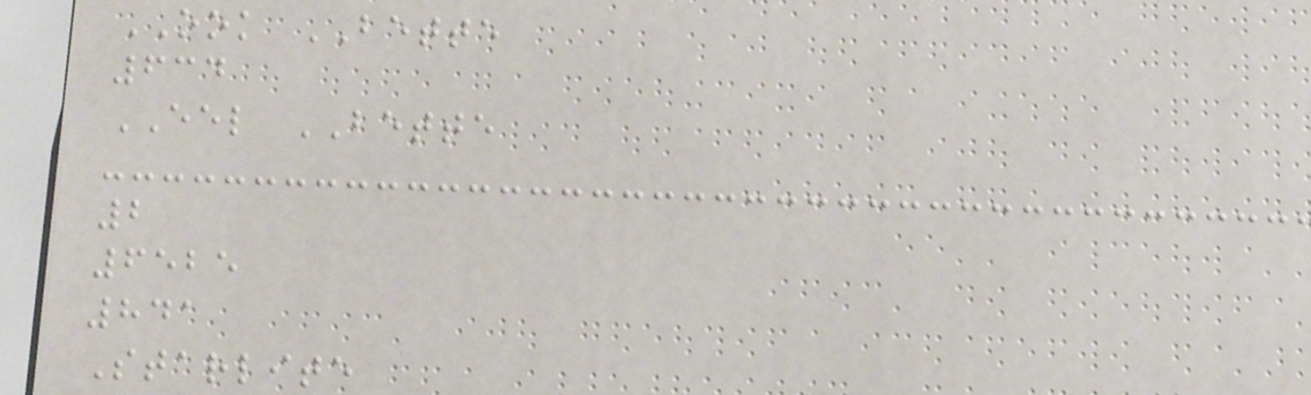OOK BETTE
634
EEL BETTE
2
6525
841
Starlite
